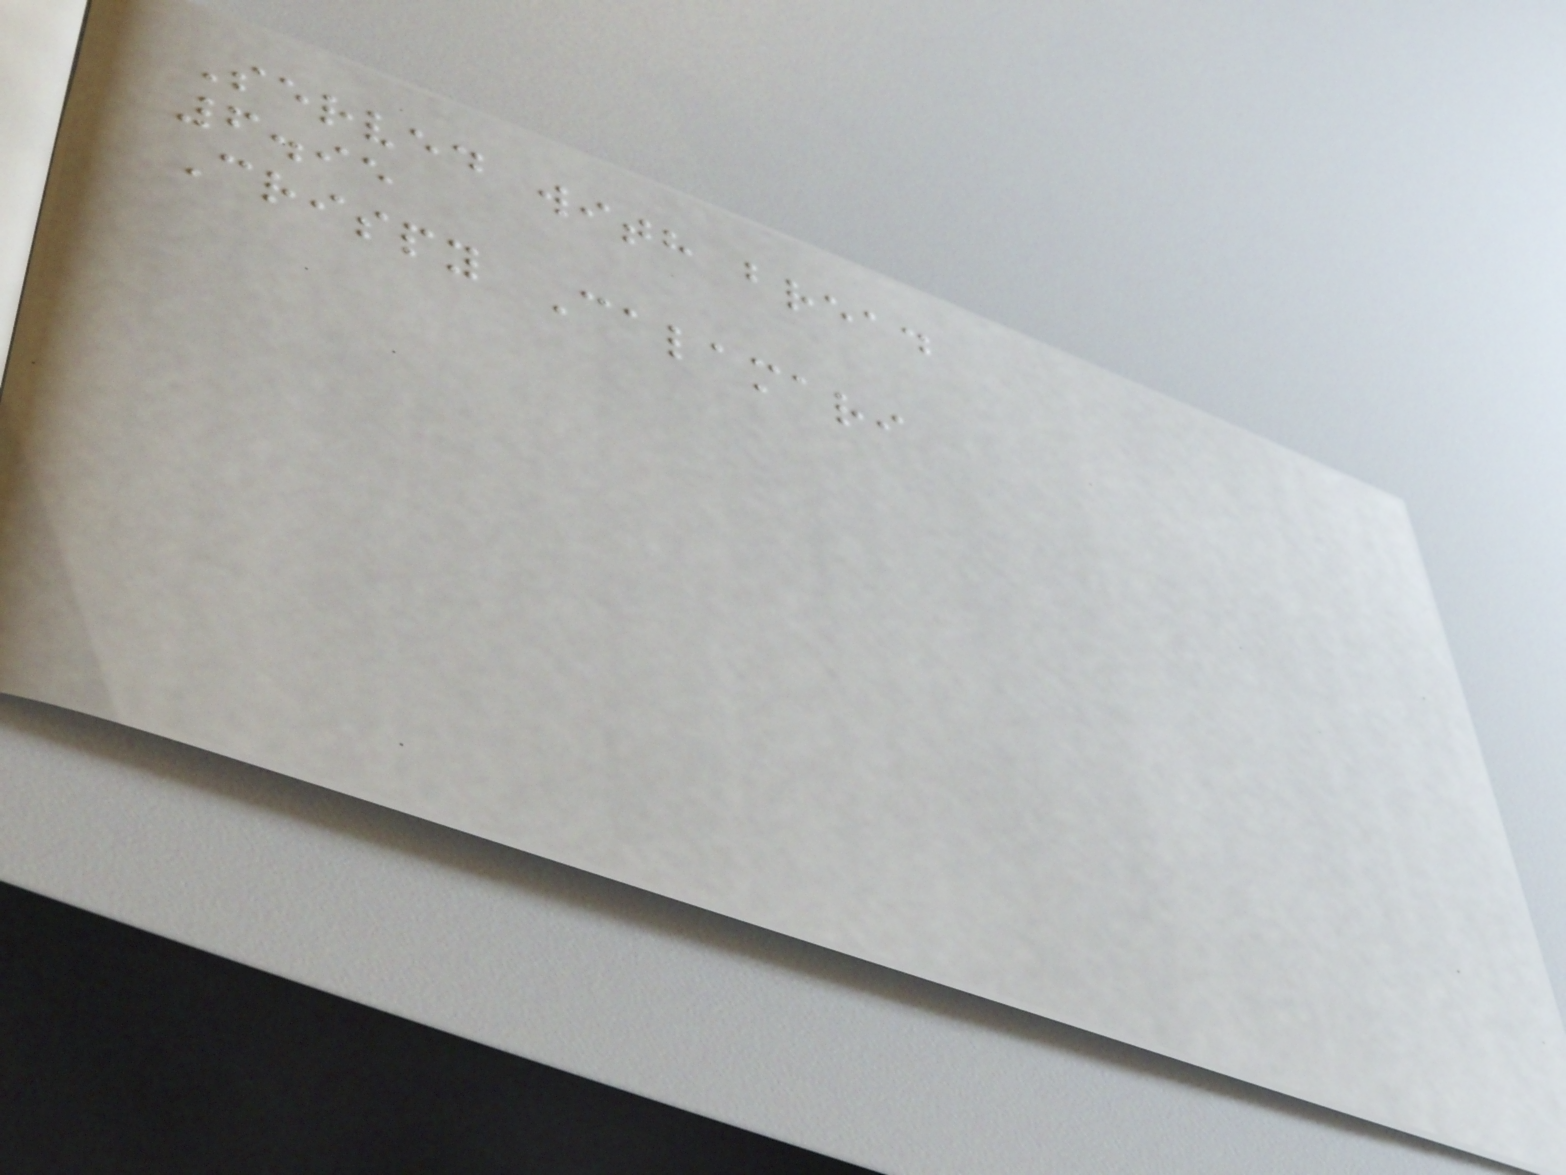Served with bread
6.95
Crispy Calamari
